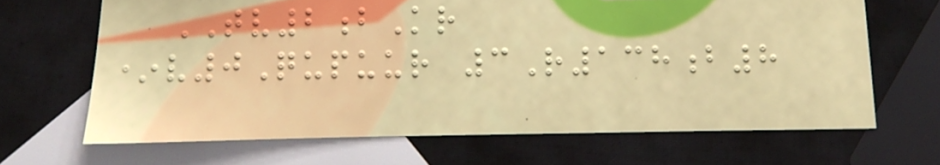TV2bKr
*v0Qupuur 3R138b8
